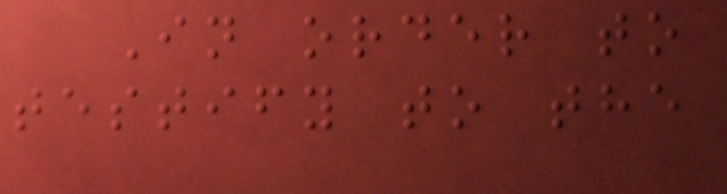In order to
testify to the
